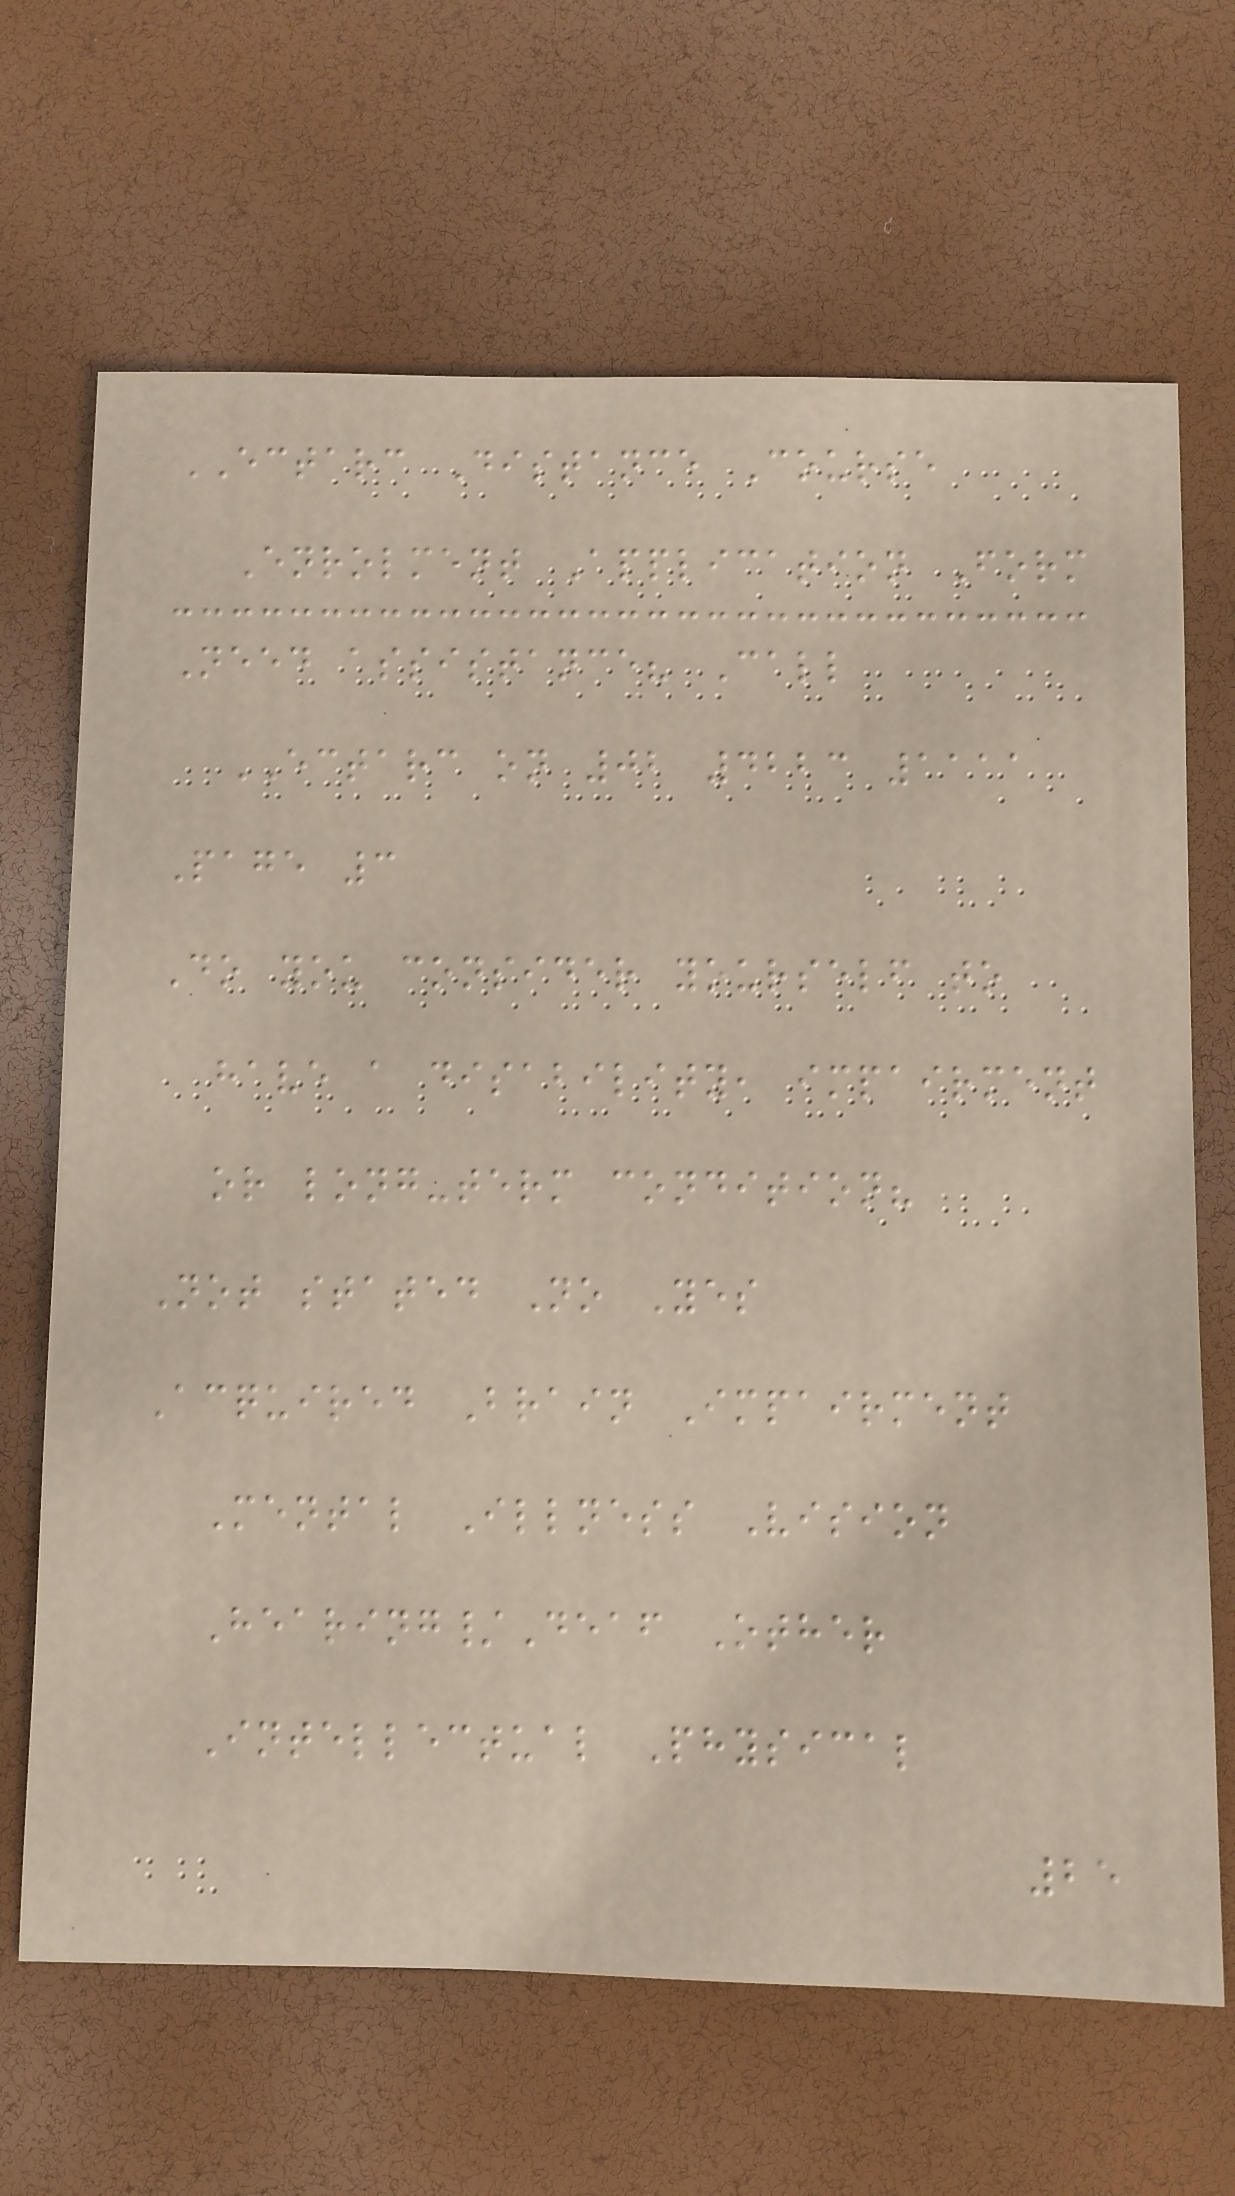ECTARC Distance Course
Enrolment Application Form
Need assistance? Call
ECTARC on 02 4223 1111
Page 3
Do you consider yourself to
have a disability, impairment
or long-term condition?
Not stated No Yes
Acquired Brain Impairment
Mental Illness Vision
Hearing/Deaf Other
Intellectual Physical
25
